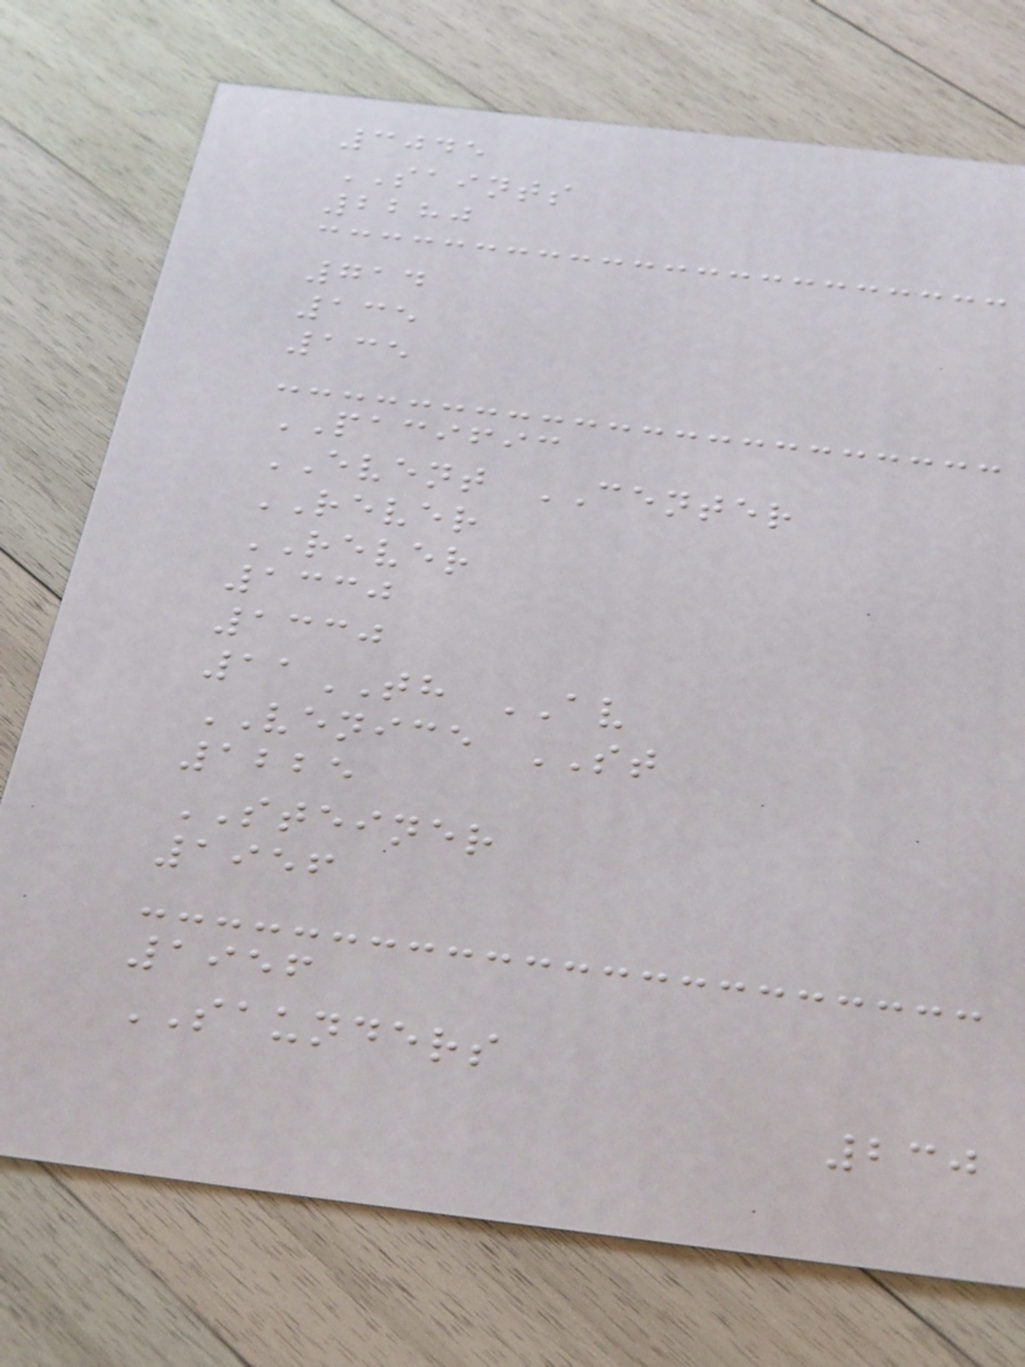3045
SAINTS
2280
714
135
135
PACIFIC
EVENT CENTER
REVER
REVER
1330
1330
11TH AV
VENICE ST
1225
STEINER
1956
1956
SAUNDERS
230
